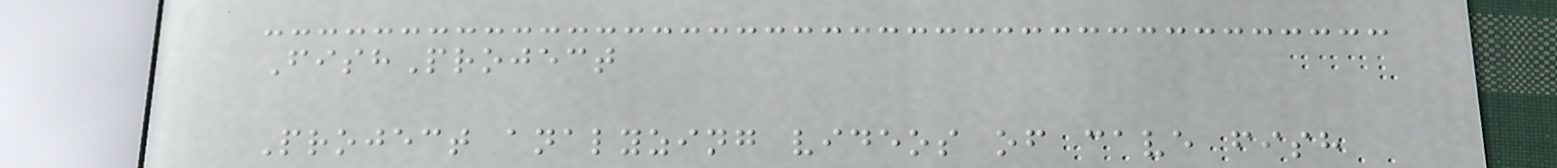FishProject
Project analyzing videos of cave fish
